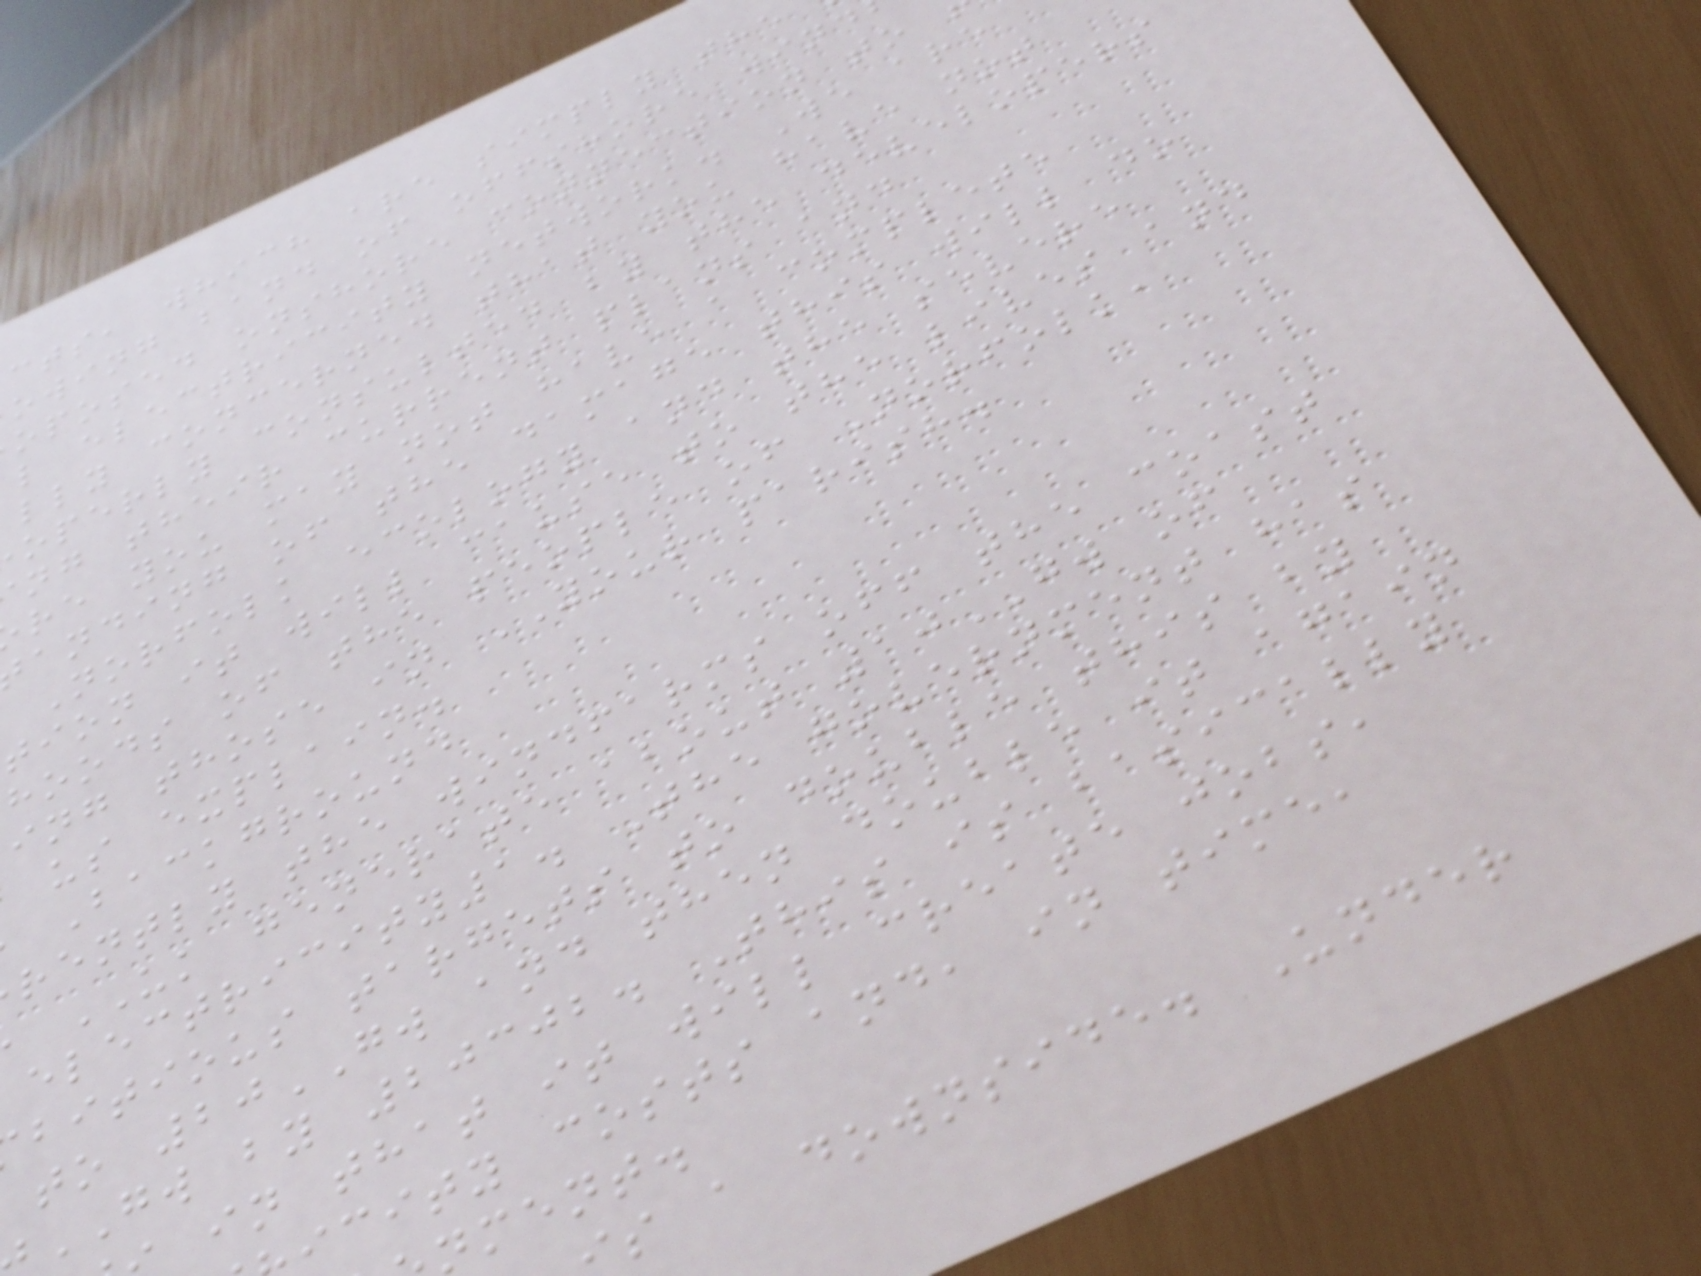cts, which are simply the
owing band of offshore wind
oposed onshore connection to
l electricity network. We are
lly concerned that you have not
operly consulted by the developers
ng their current plans and
re you may not have a complete
anding of the damage this will do
Norfolk ecology and the severe
tion it will cause to the lives and
hoods of the people of Norfolk,
ing those in YOUR parish.
us explain.
Background
rently the windfarms off the coast
UK generate about 10GW of
electricity1. The government has
bitious targets to double this by
to 20GW and then double it again
GW by 20302. This is basically
in that it will create jobs,
icity costs and, in time,
s a downside. Under
